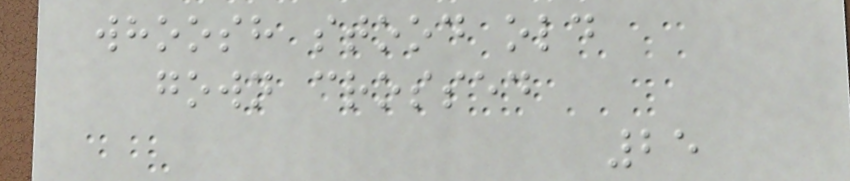whoosh stood old
gown crossed
25
